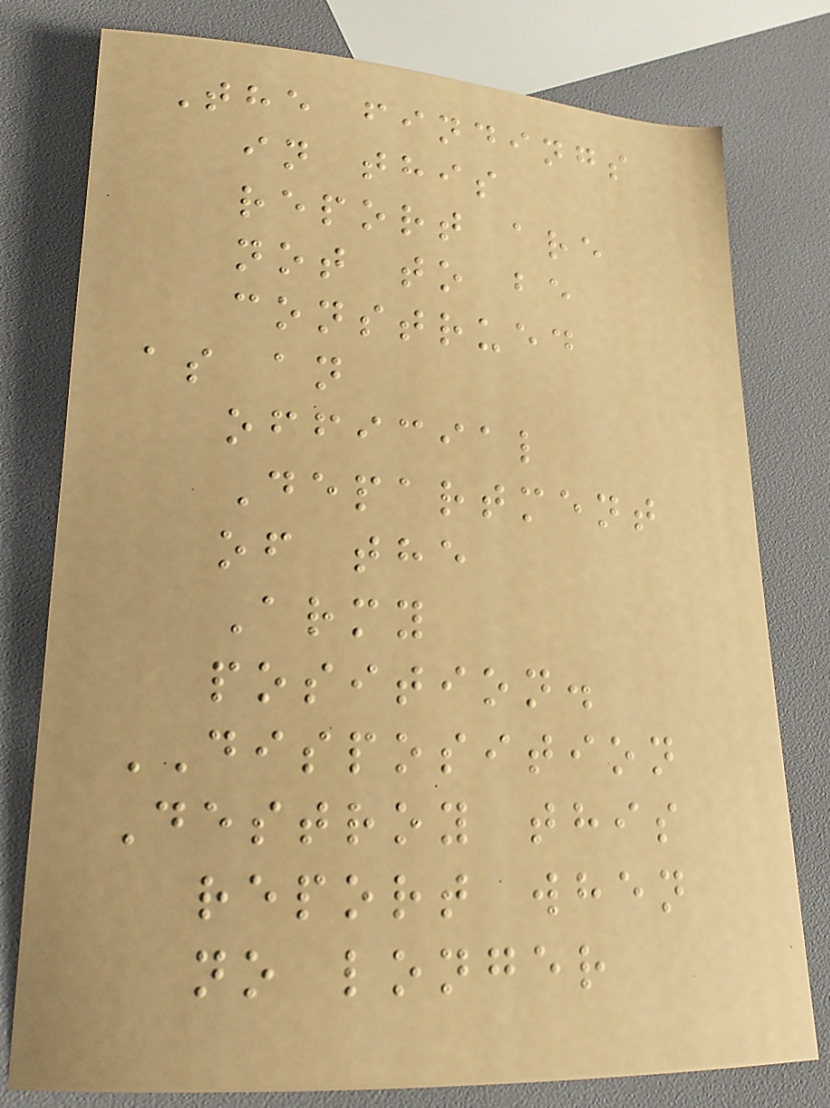The findings
in this
report are
not to be
construed
as an
official
Department
of the
Army
position.
DISPOSITION
Destroy this
report when
no longer
